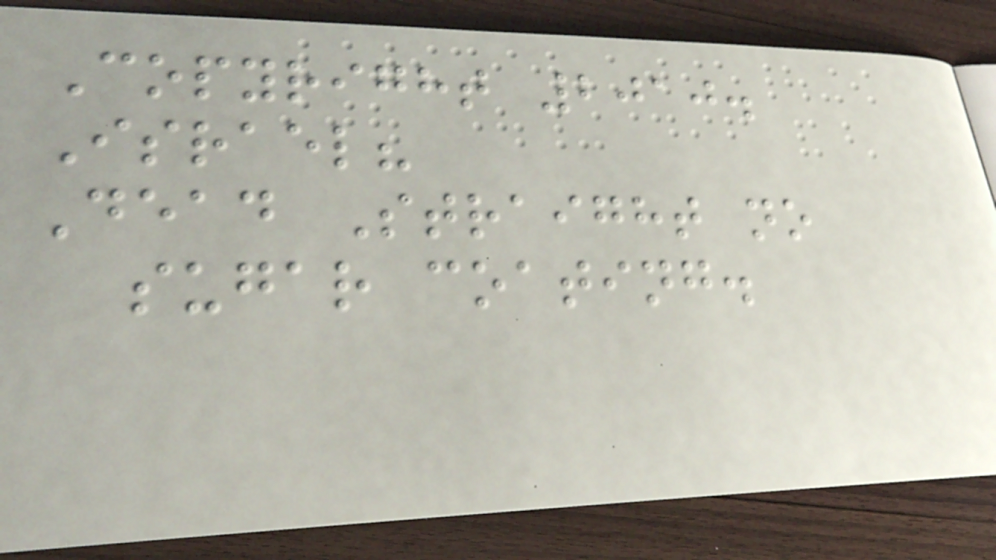Copyright 2010.
Israel?
Dead Straight no
sugar coating.
